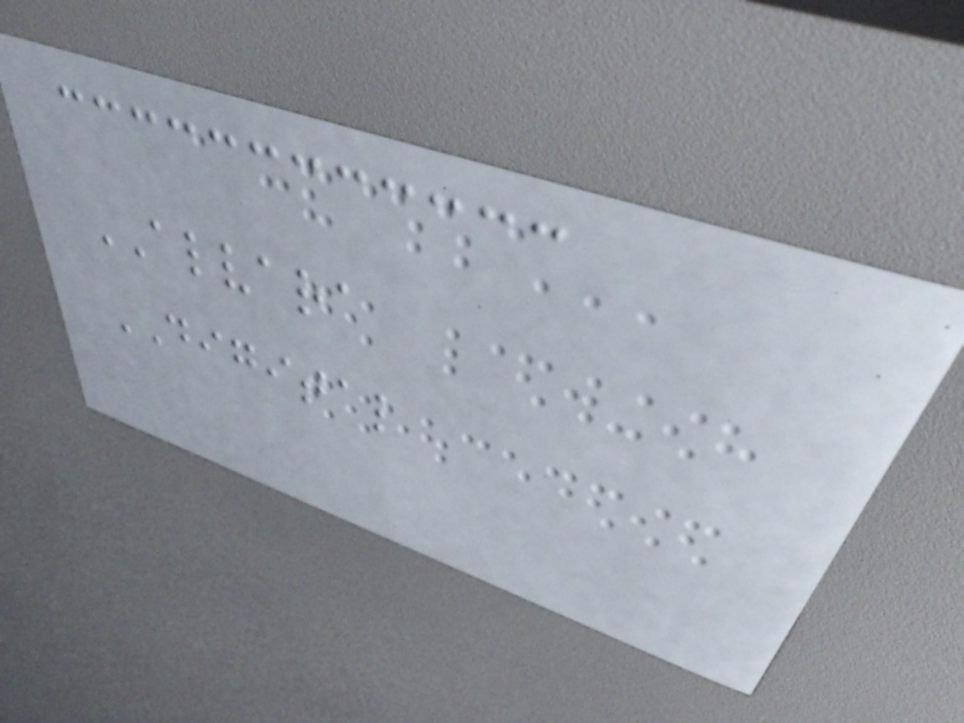ALVARA
DIGITAL
